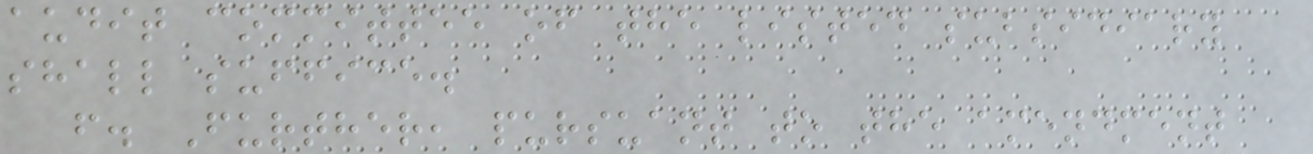audit committee of the listed subsidiary
shall suffice.
f. Further, pursuant to the amendment
